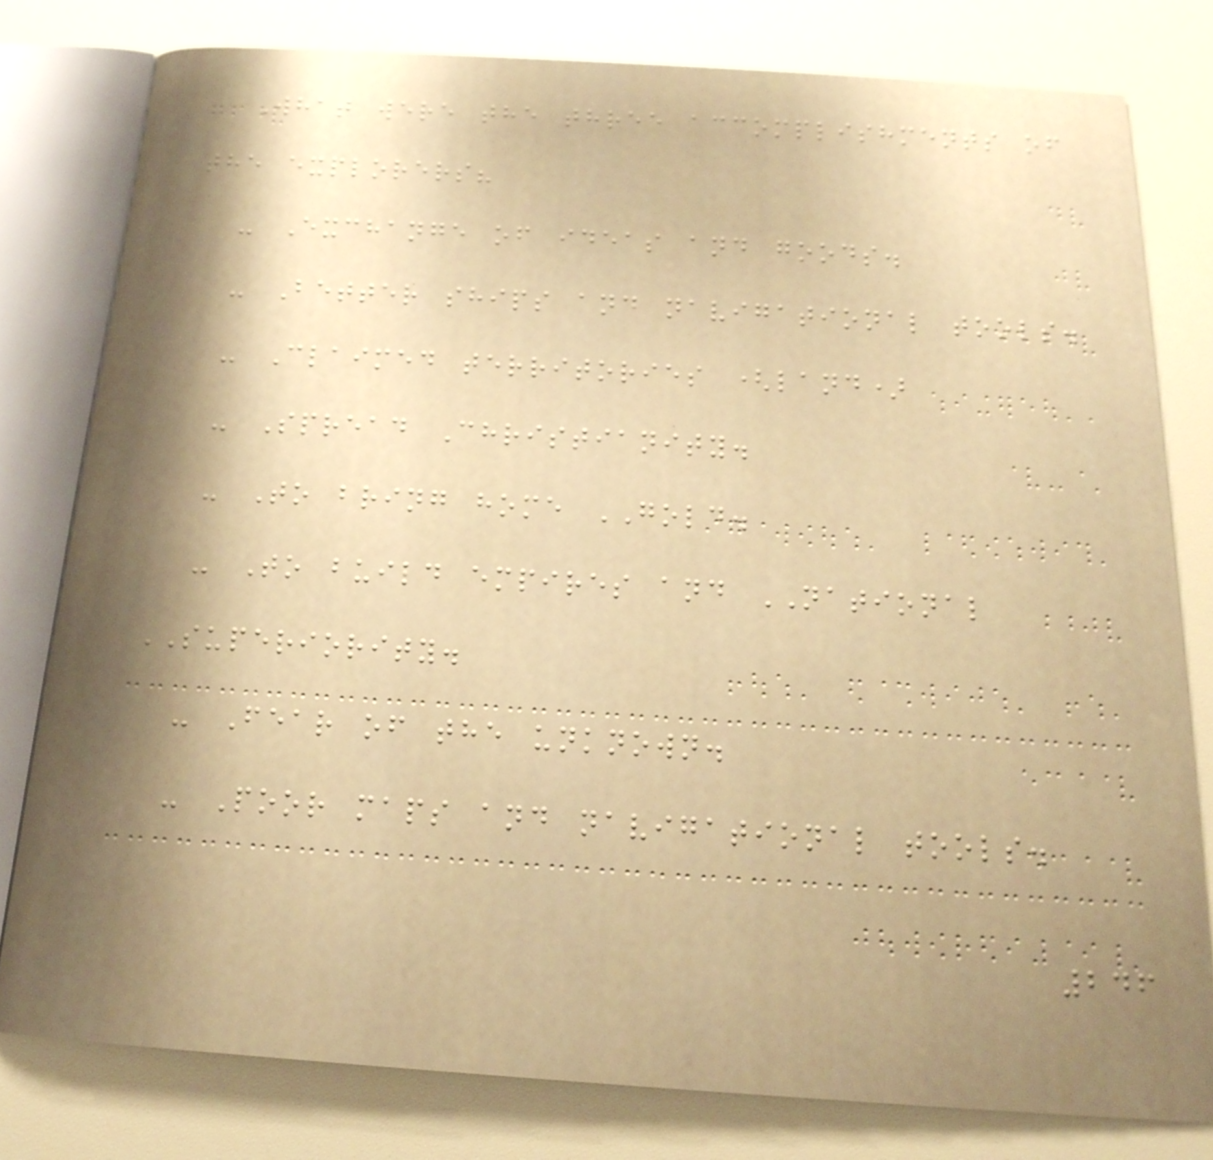What were the three accomplishments of
the explorers?
- Exchange of ideas and goods.
- Better ships and navigational tools.
- Claimed territories (land)
- Spread Christianity.
- To bring home GOLD.
- To build empires and NATIONAL
SUPERIORITY.
- Fear of the unknown.
- Poor maps and navigational tools.
246
